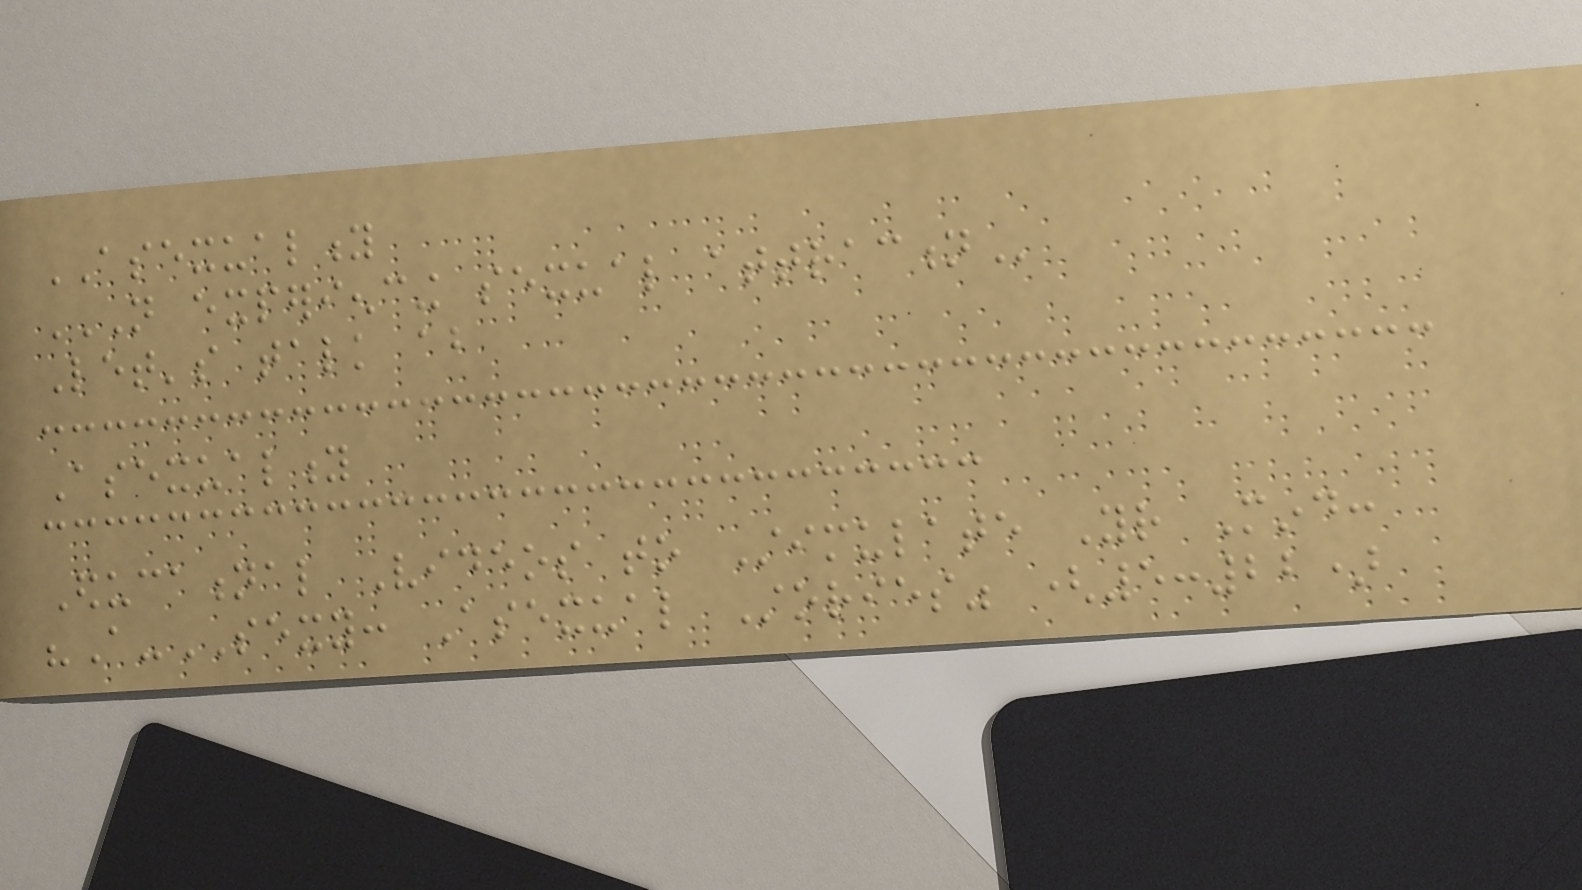ASEXUALITY
NOT EXPERIENCING SEXUAL ATTRACTION
Let's talk about
Asexuality
Educational Videos to Stimulate Your Mind:
"A-SEXY: Asexual Stories" (5:22)
